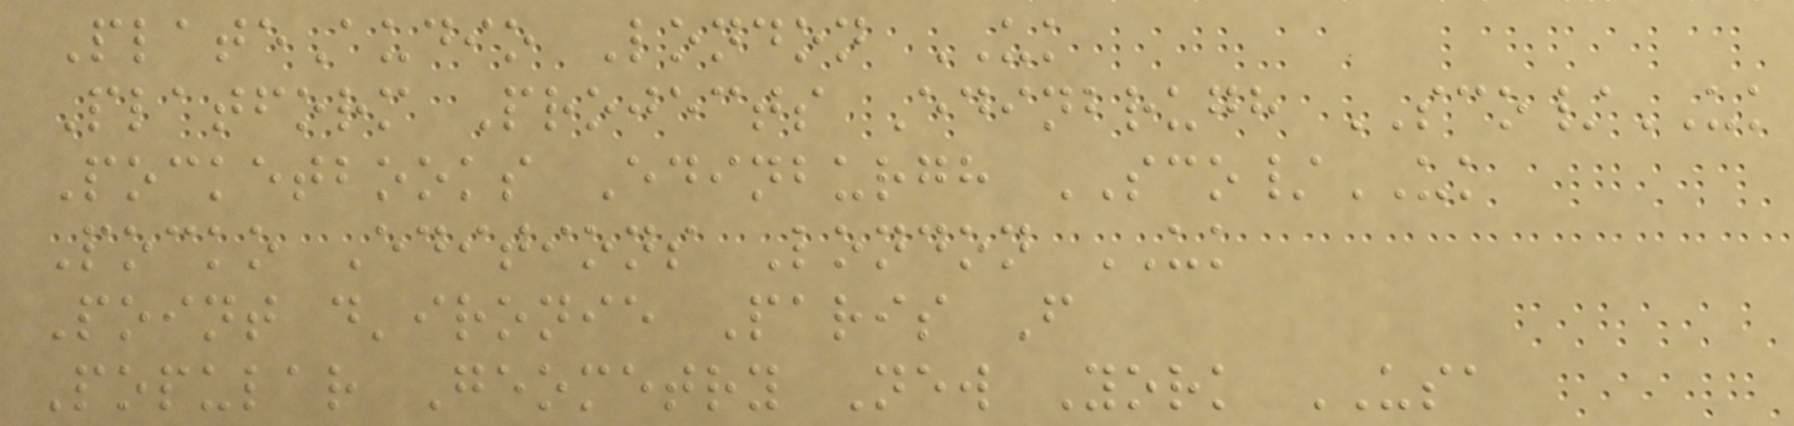PlateAudio London UK
Platform Projects Edinbrugh SCO/UK
Pocketbooks Edinburgh SCO/UK
Pocko Editions London UK
Point d'ironie Paris F
Popular Geometry New York USA
